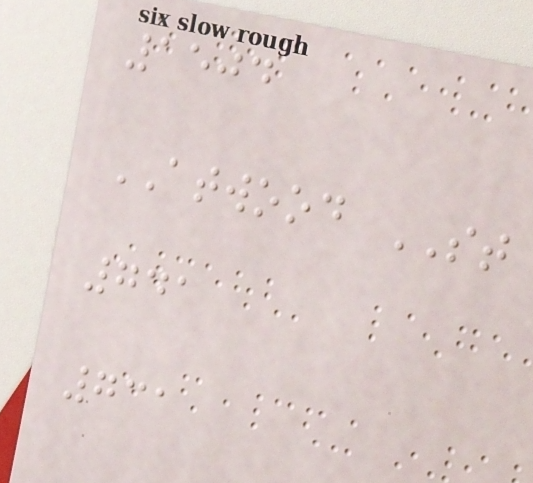1504
ATWOOD ST
741
731
